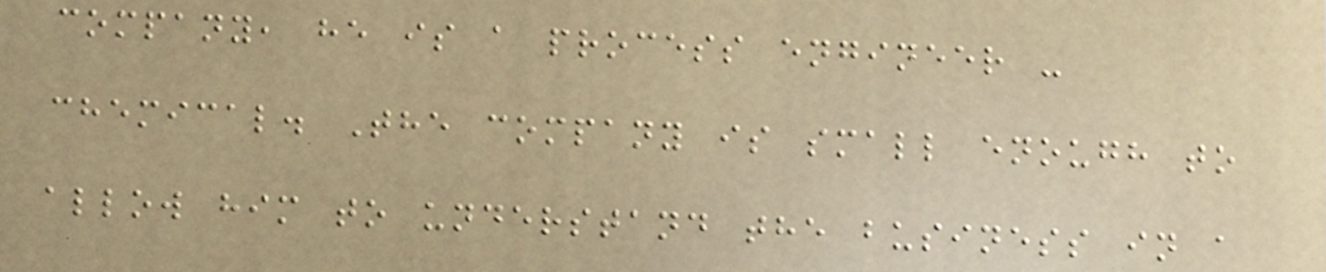company, he is a process engineer -
chemical. The company is small enough to
allow him to understand the business in a
